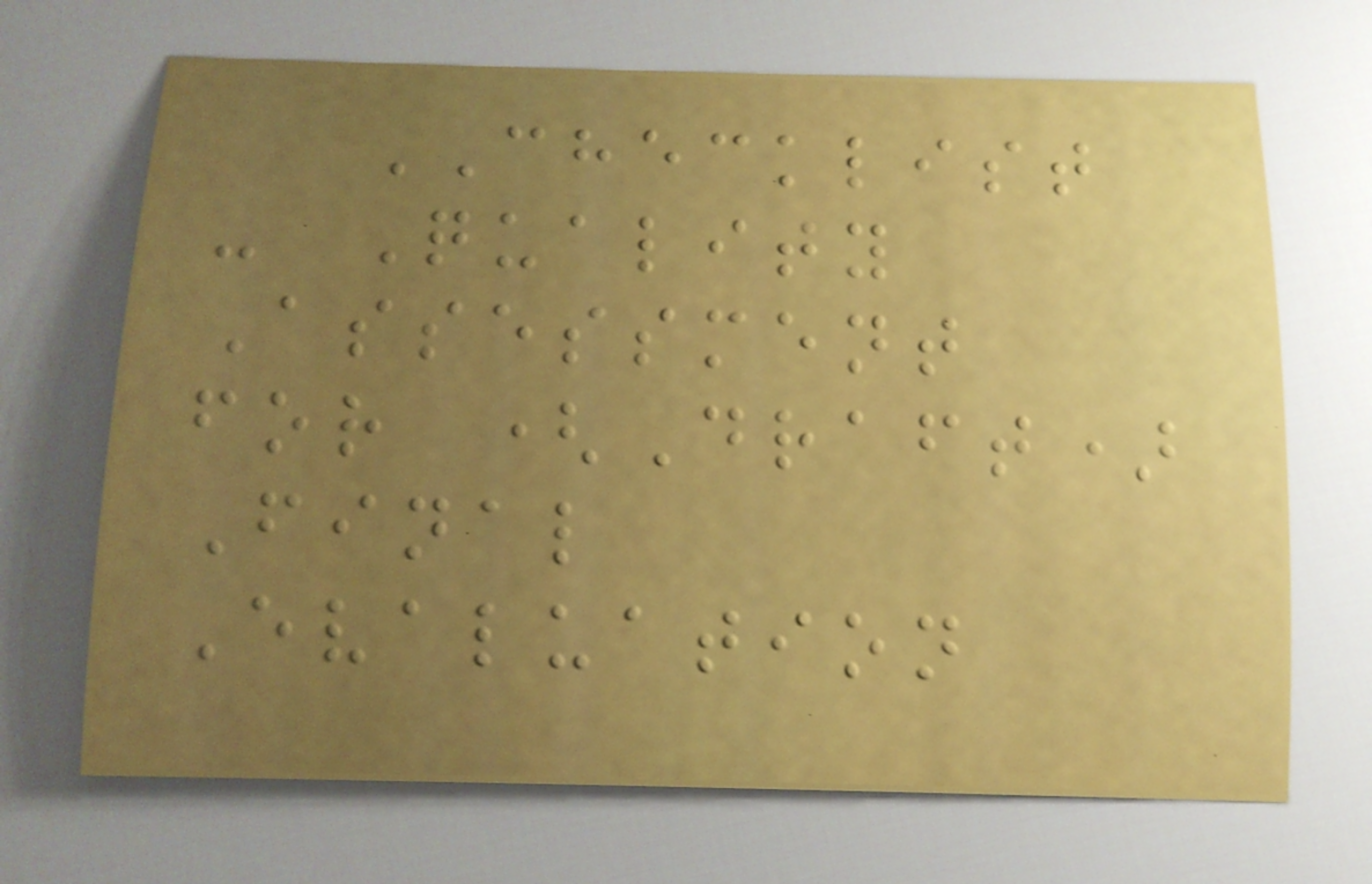CHECKLIST
- Quality
Assessment
for (Draft)
Final
Evaluation
